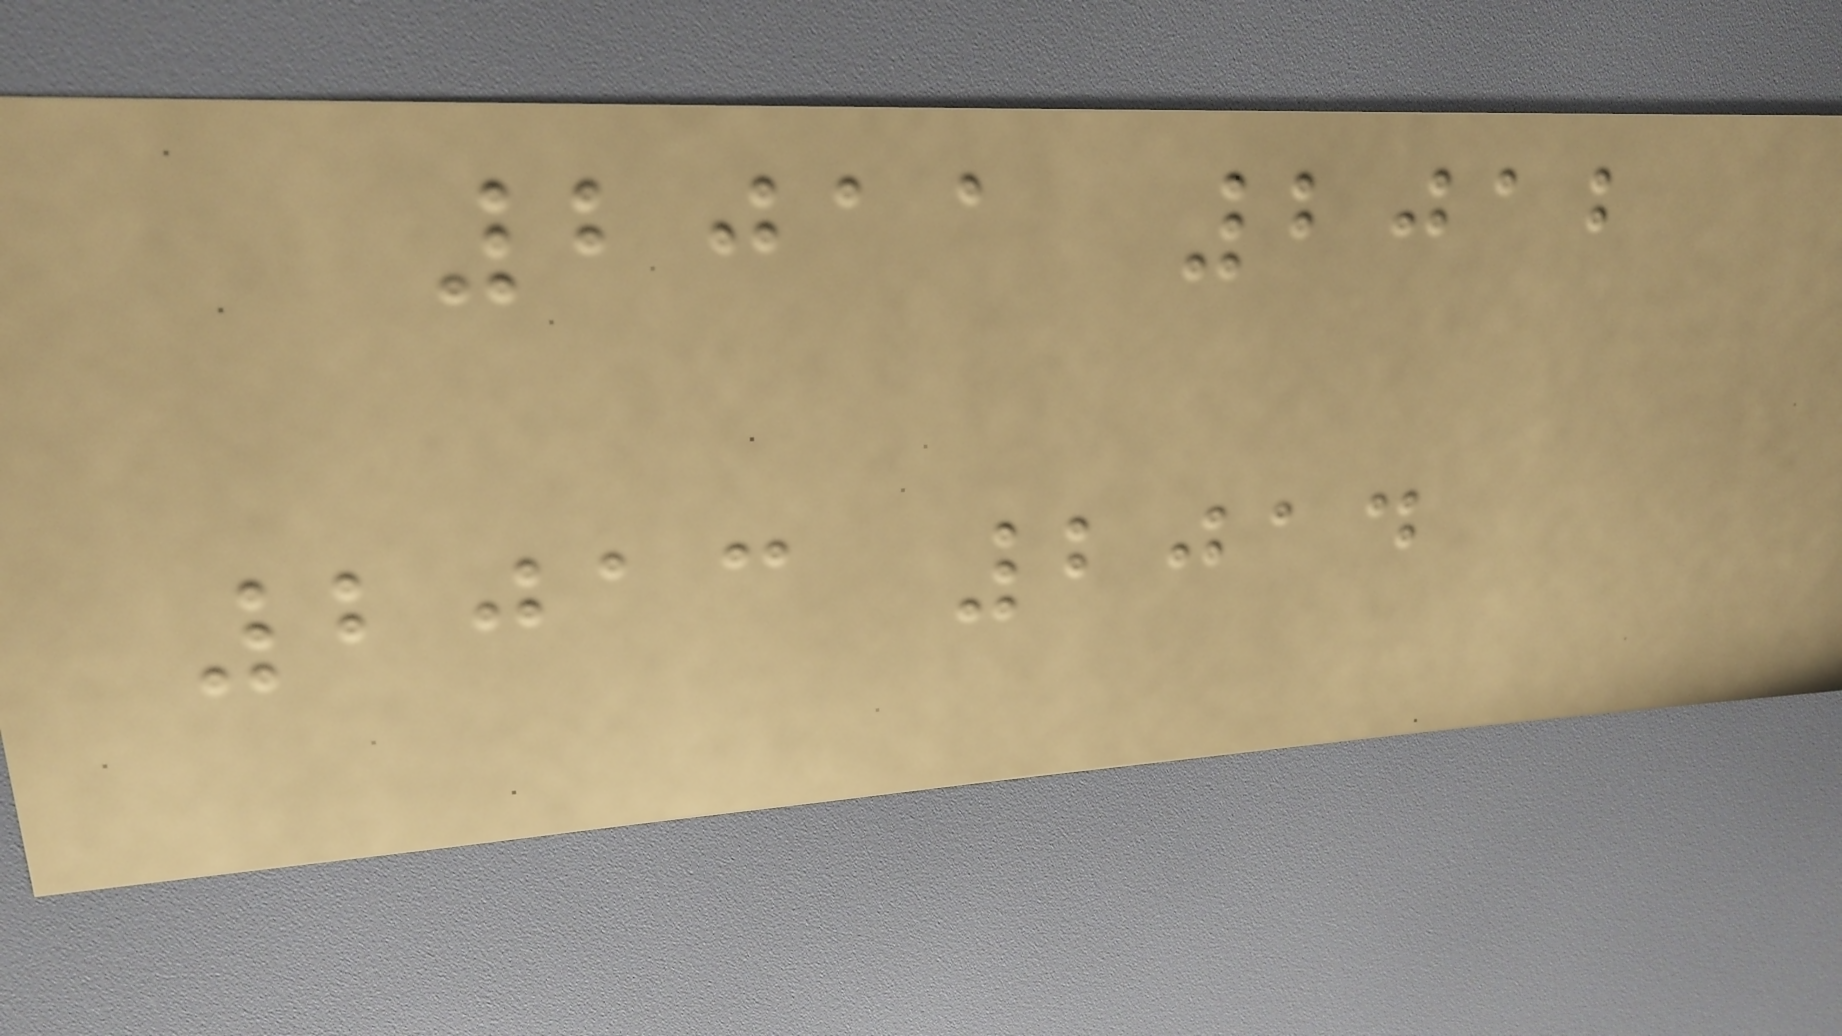2011 2012
2013 2014
